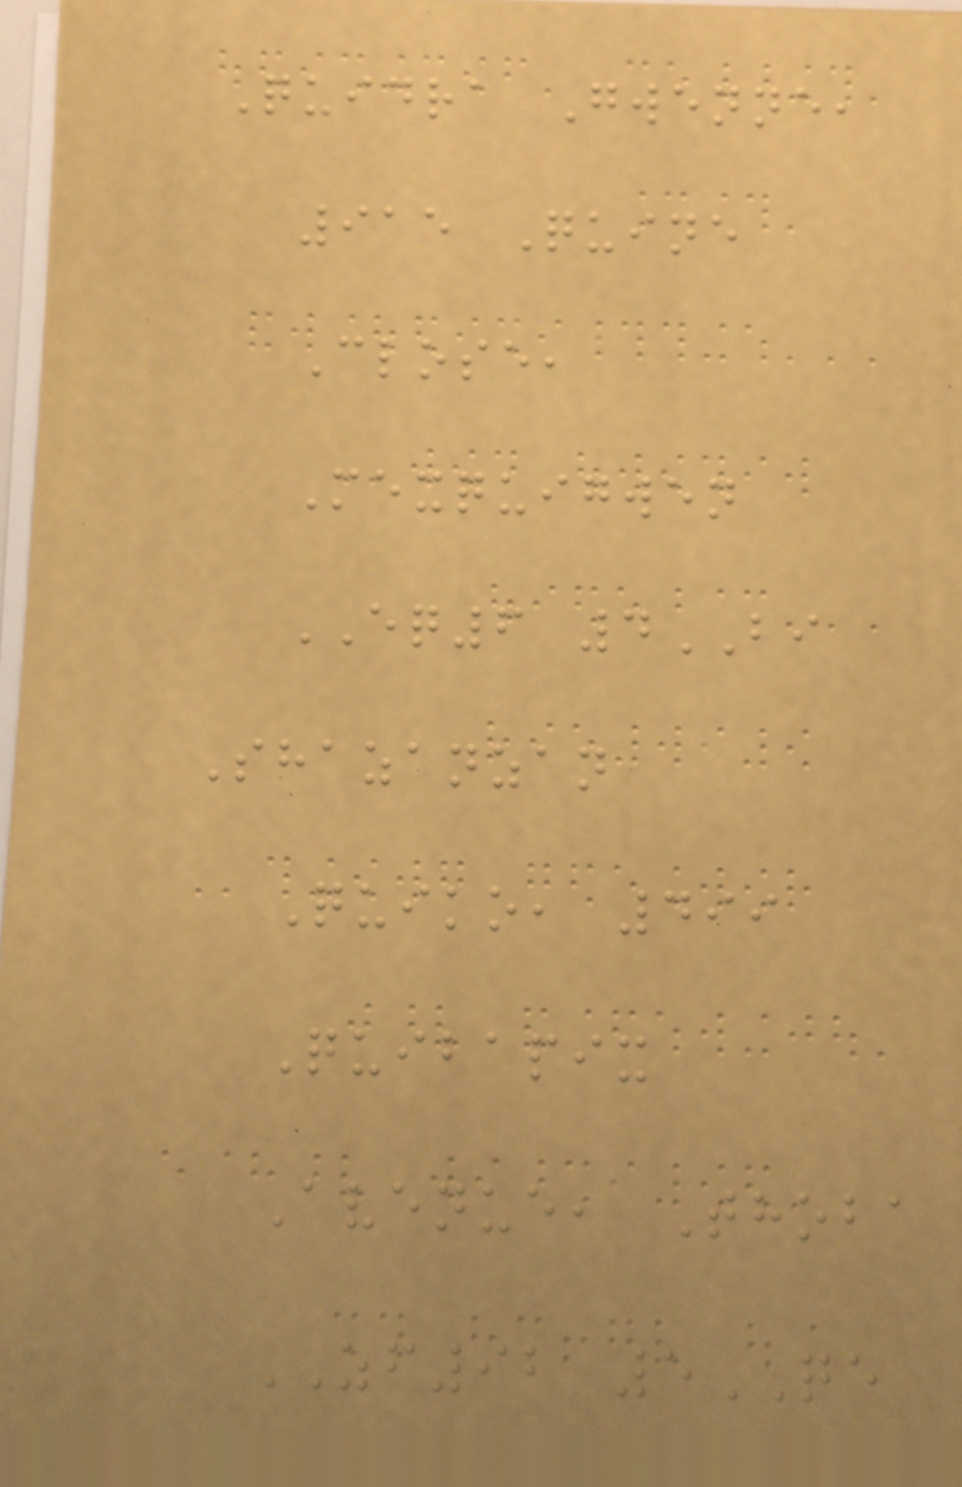Quidra Gwenne,
915 Quine
Close,
Mexquigwen
EQ6 4BI
Shazanzan
Quiko, 499
Quibapix
Avenue, Thoba
ZF92 5QE
